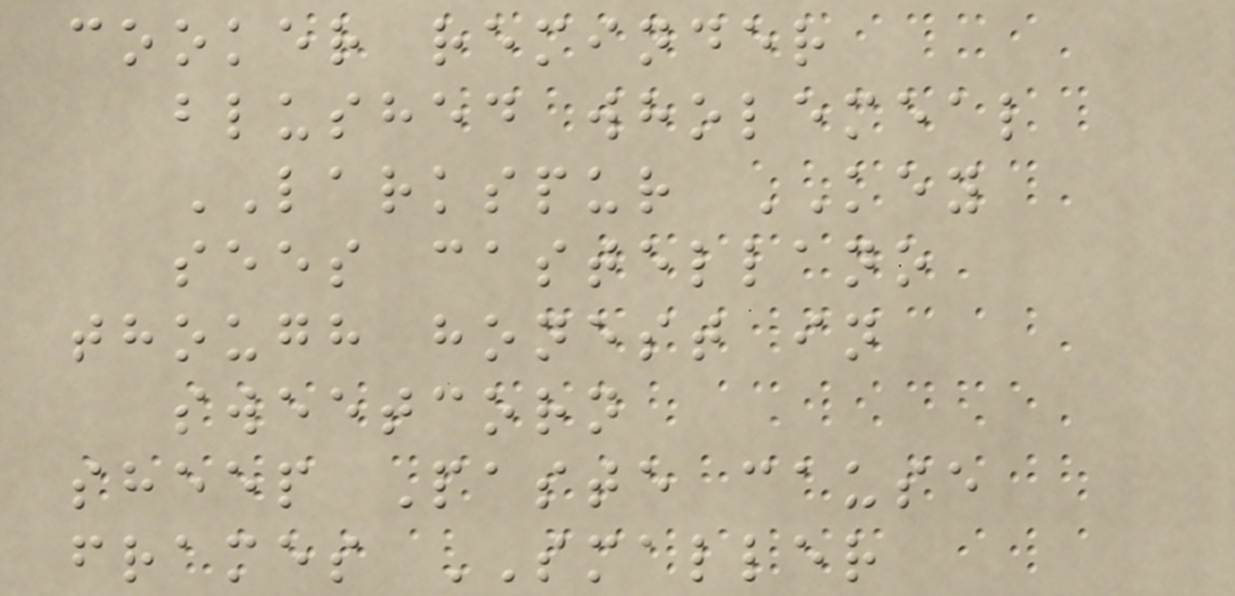cooker reminder
blushed wholemeal
LARKSPUR KEY
sees castellano
though honest in
sweetcorn
sheep Paste cause
frames SMALLER
